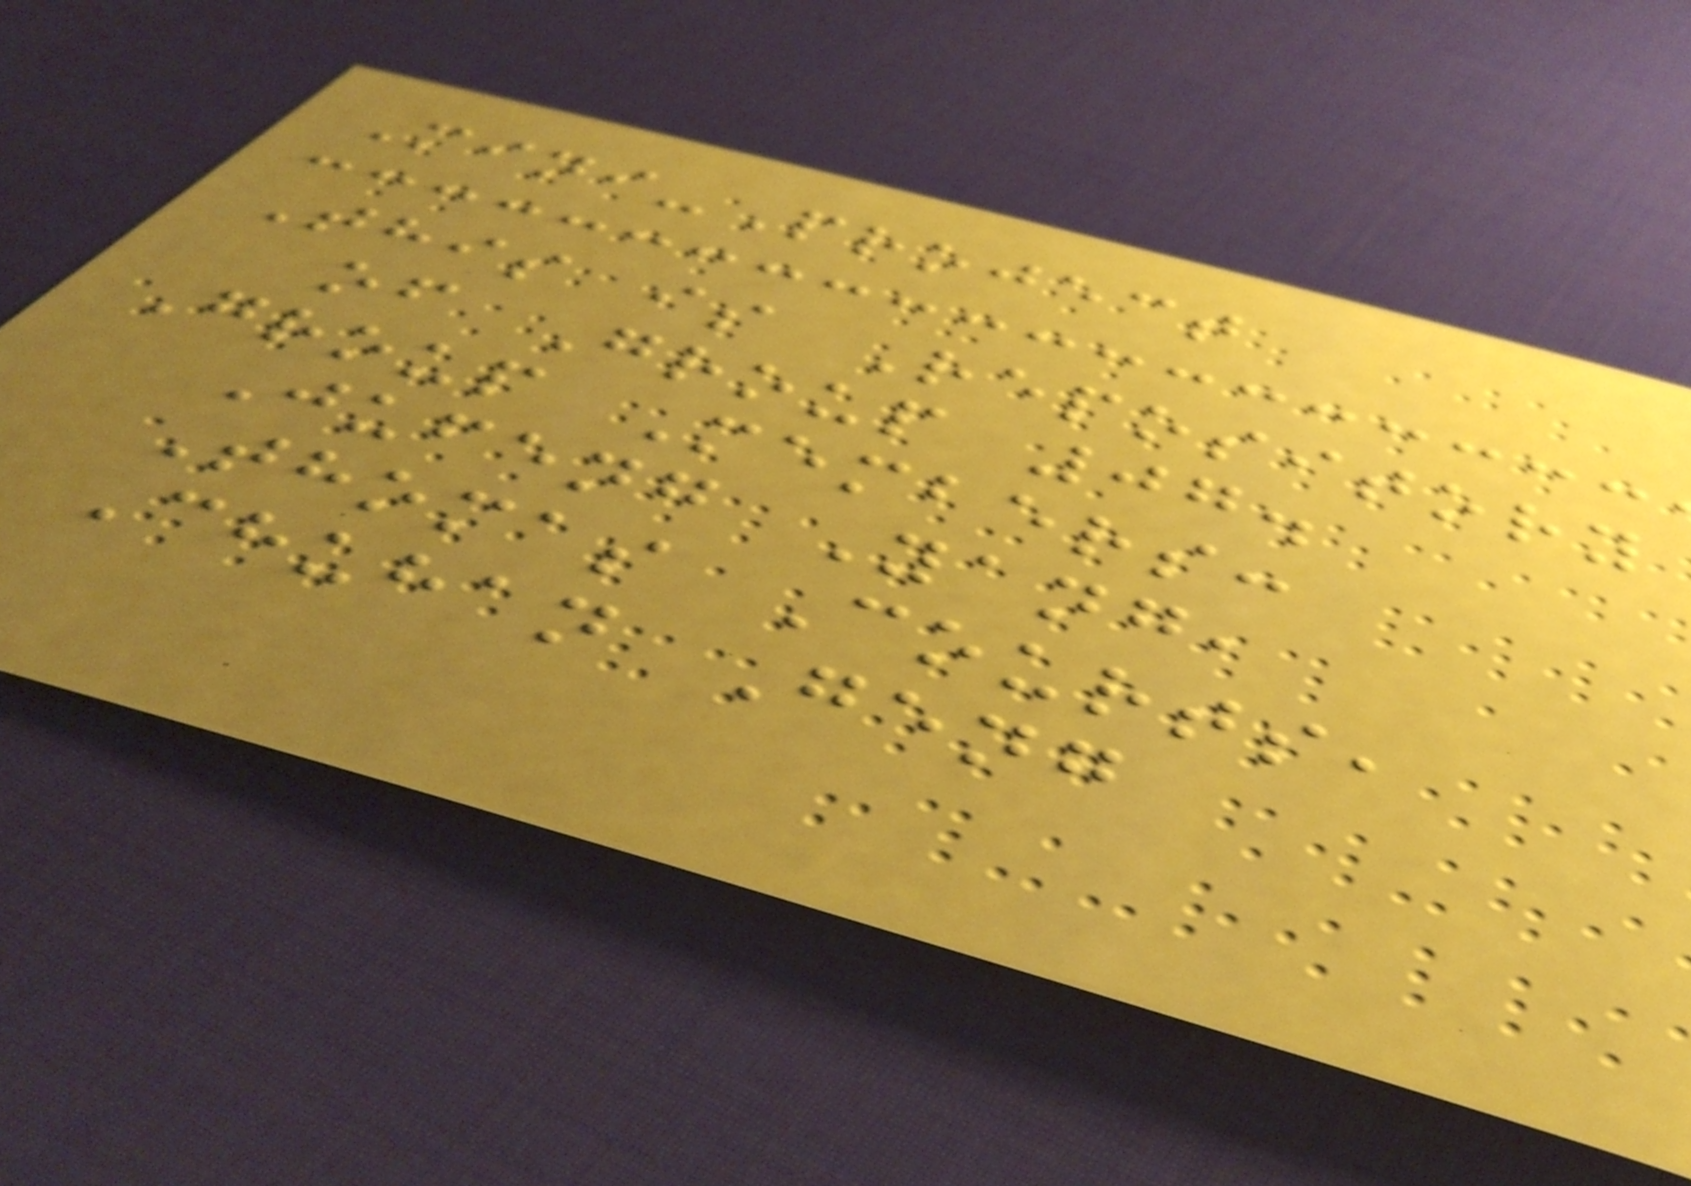Mini-Project
This is Repository
of Group 07.
Group Members:
Jufeng Yang,
Thomas Courts,
Chuhan Geng
